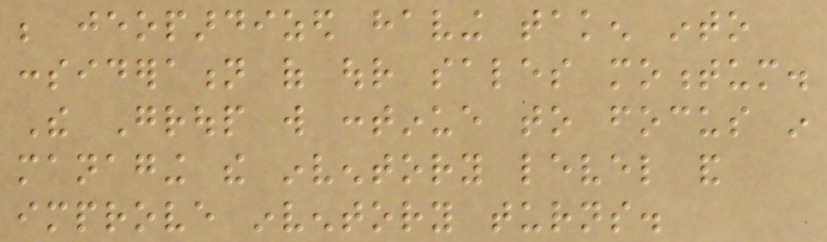be jeopardized having taken into
consideration of our sales momentum.
The Group will continue to focus in
managing the inventory level and
improve inventory turns.
